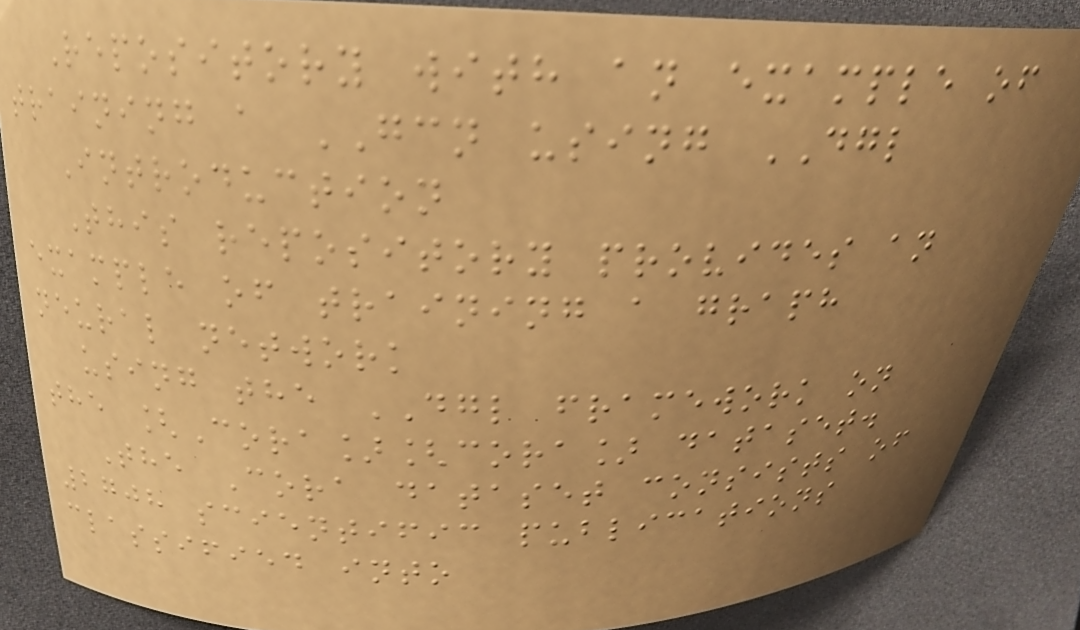Repository with an example of
training a GCN using DGL
Introduction
This repository provides an
example of training a graph
neural network
using the DGL framework on
the [Cora][cora] dataset.
The Cora dataset consists of
2708 scientific publications
classified into
